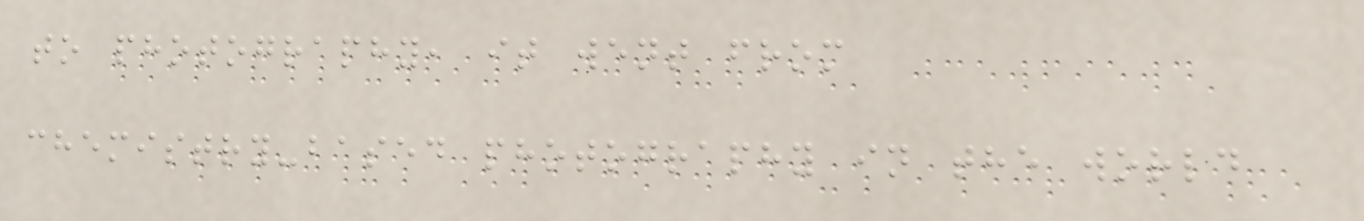to photography, it went from
chemistry-based photography in the world
